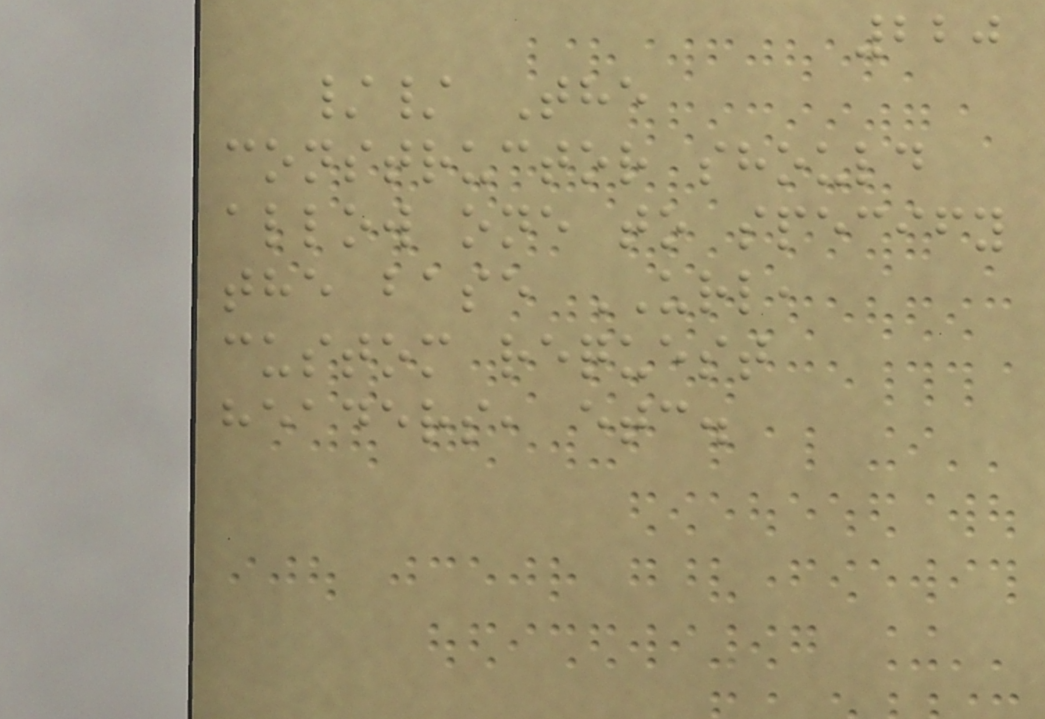220
// The
constructor should
allow one to specify
the base URL,
custom request
headers, etc.
